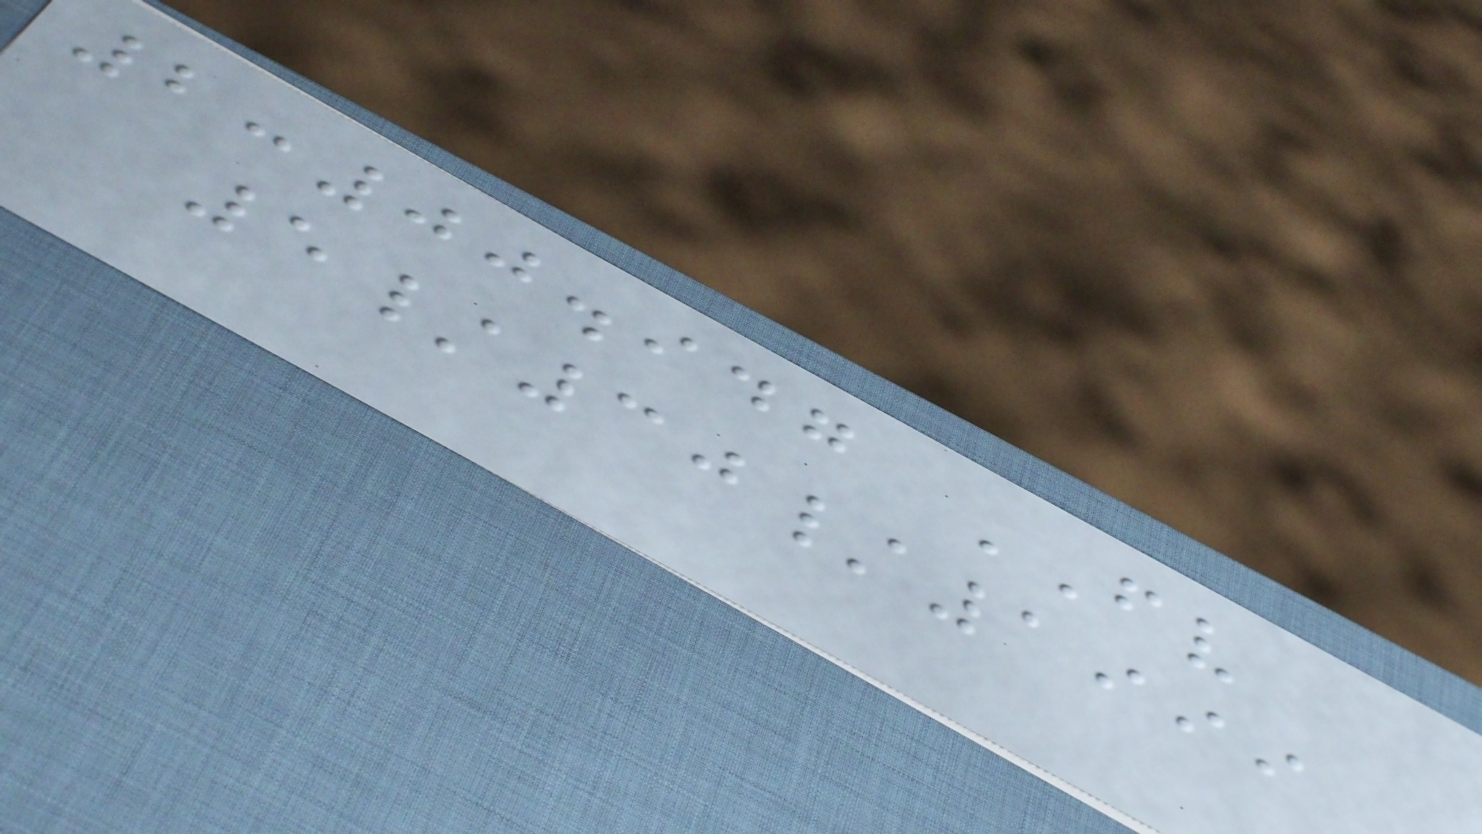2:00.947 FV
5/30/1999
